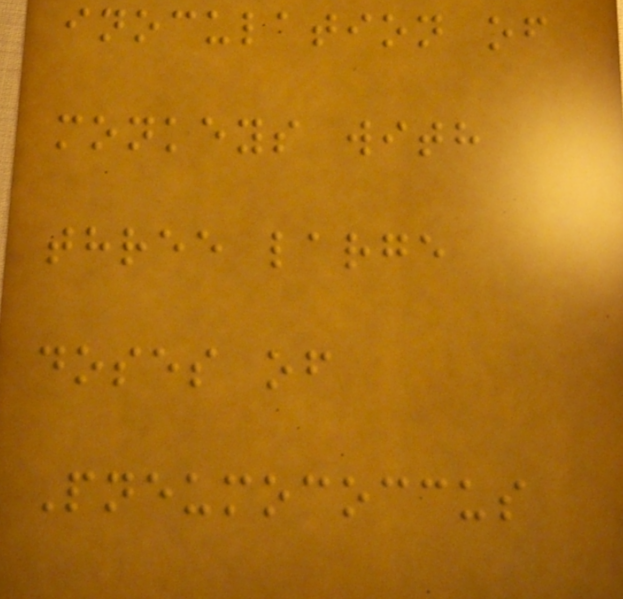inoculation of
monkeys with
three large
doses of
Pneumococcus
